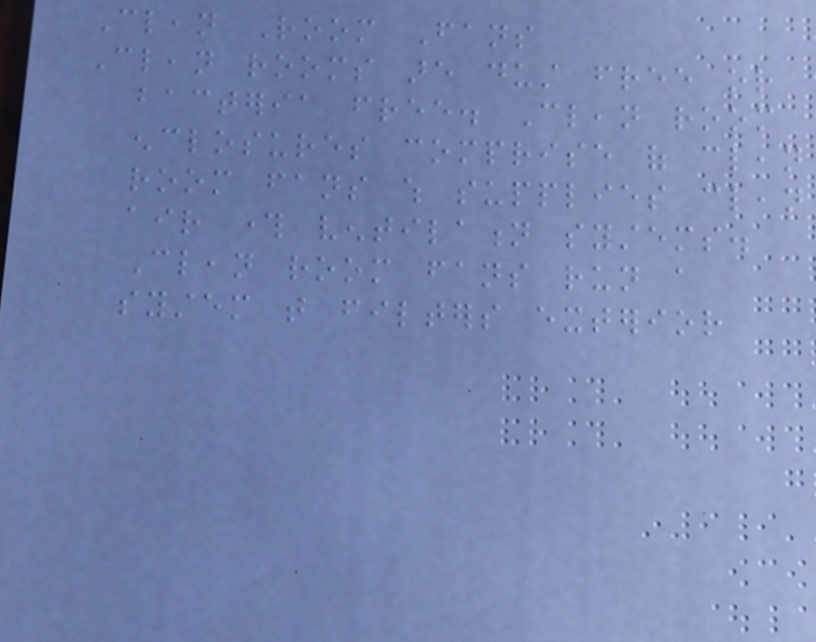Clean Room Fans
Clean rooms are dust free or
bacteria free. Clean room
enclosures comprise of clean
room fans which supplies clean
air through ventilation systems.
Clean room fans run a
system that filters exterior
